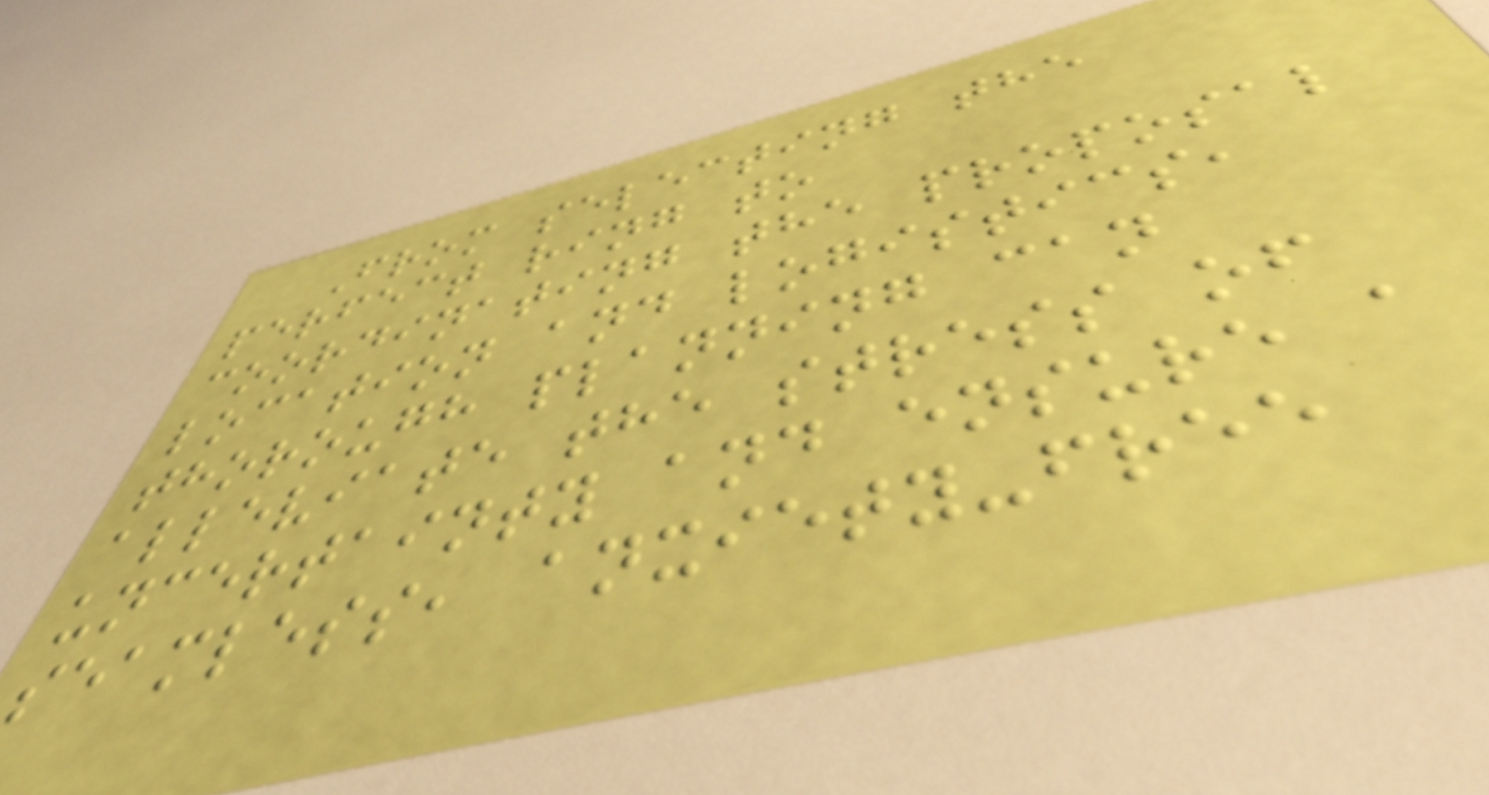From selecting the
perfect ring to
coordinating the proposal
location and logistics,
thorough planning can
alleviate the stress of
uncertainty and ensure a
seamless, anxiety-free
